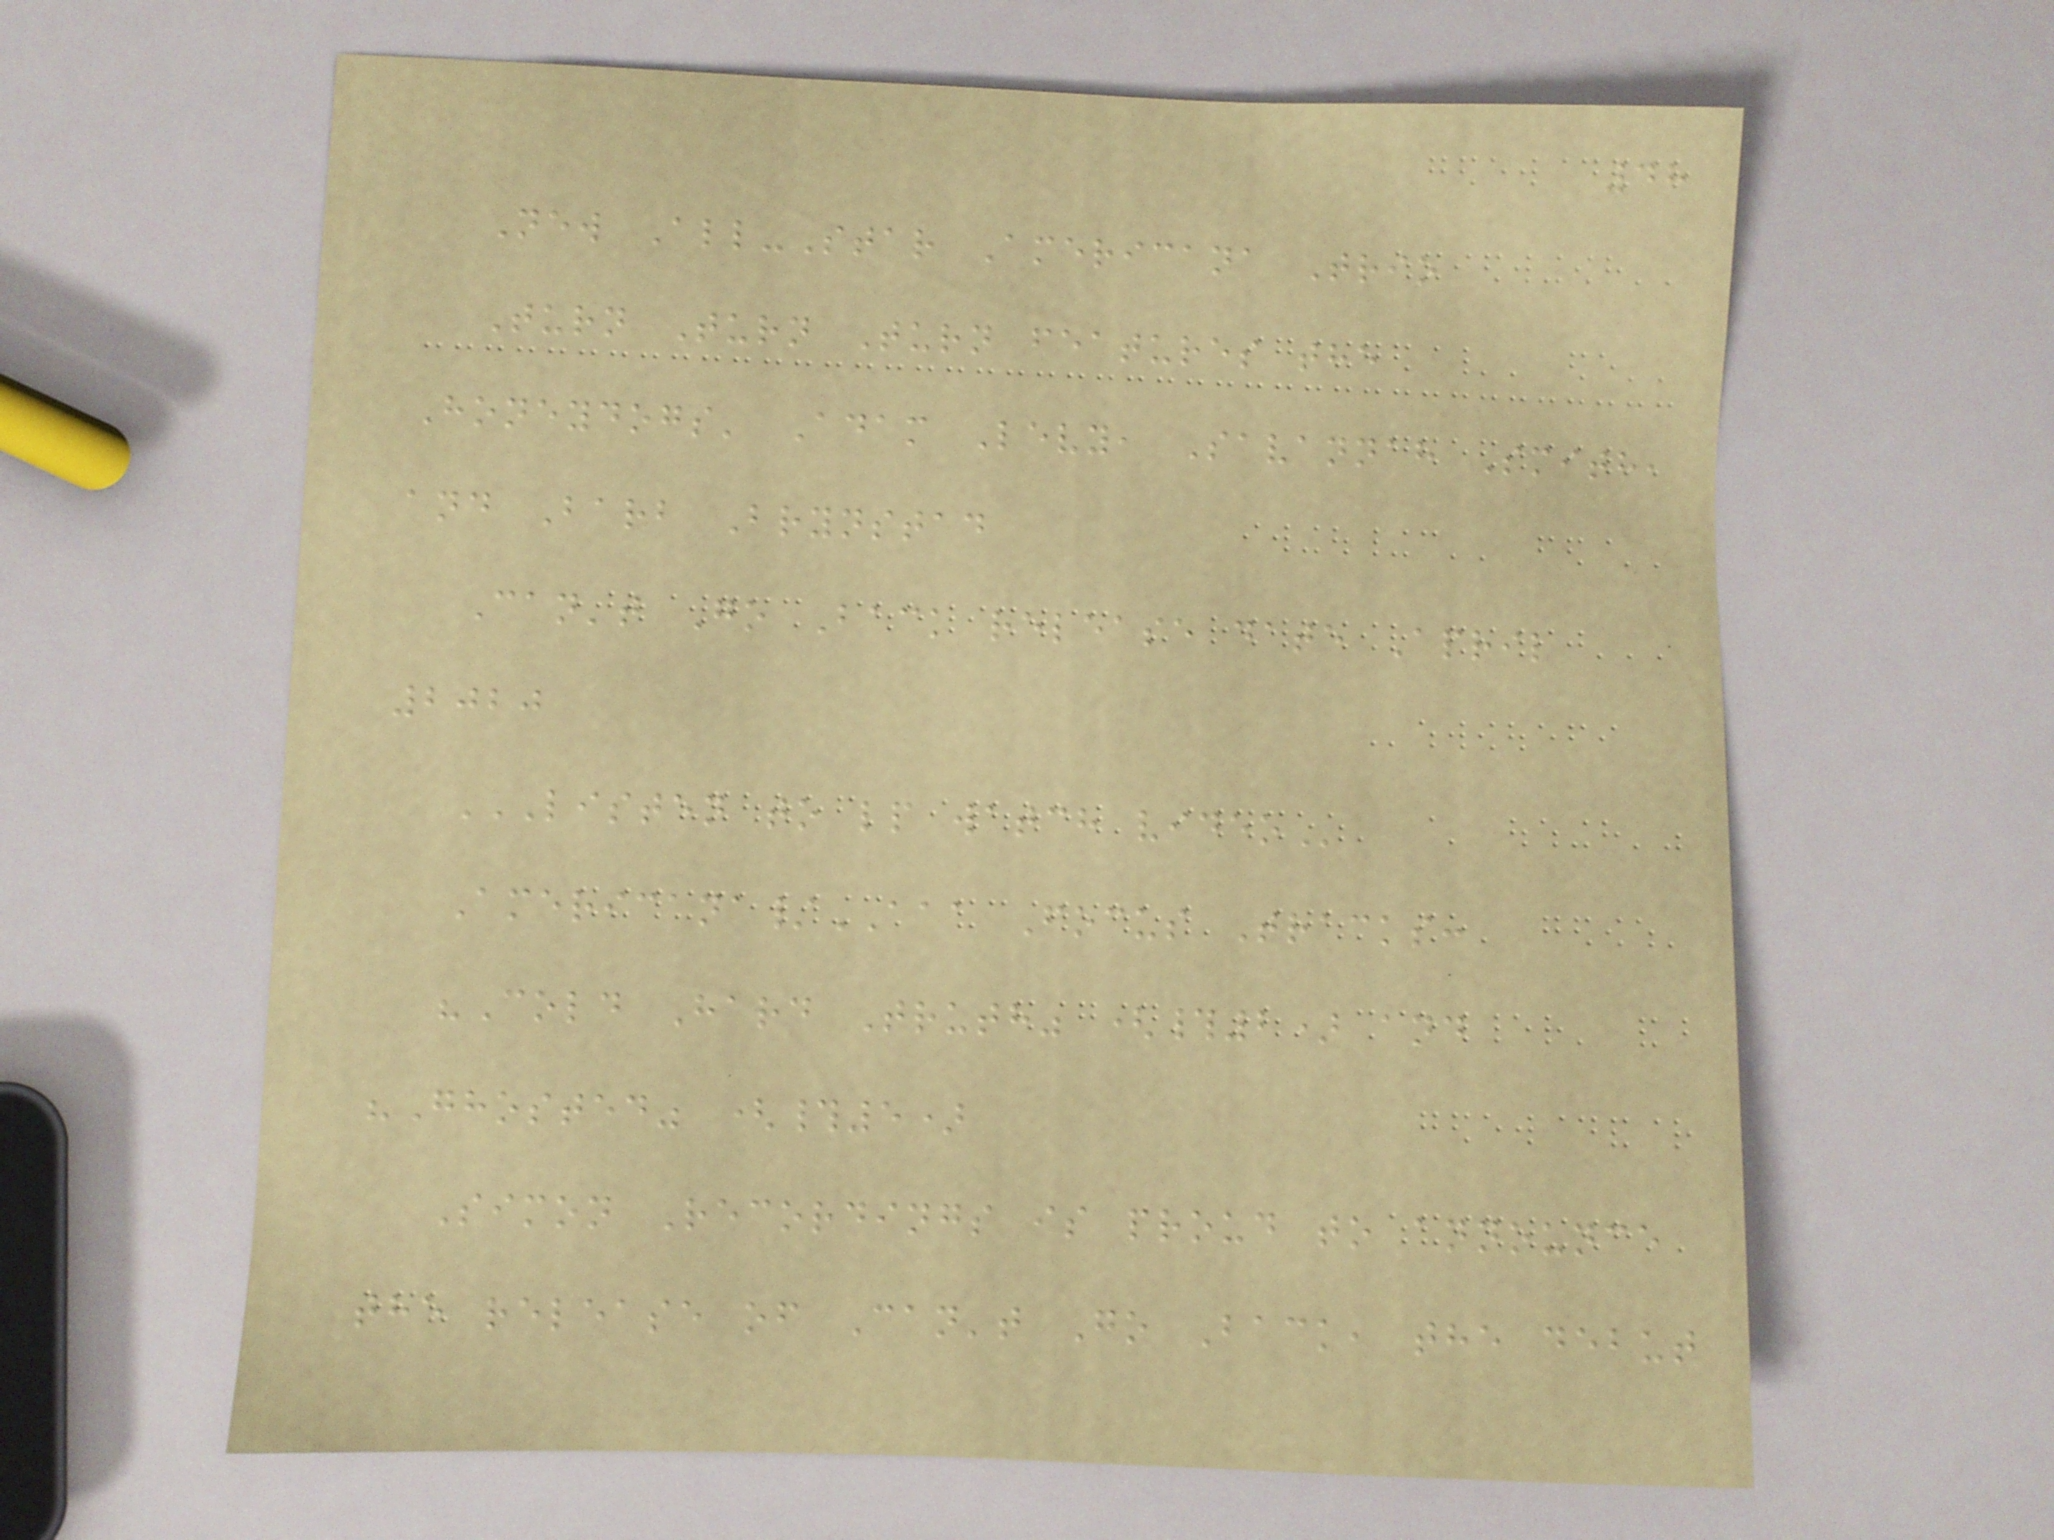48
New All-Star Americana Trio
Turn Turn Turn features the
Honeydogs' Adam Levy, Savannah Smith,
and Barb Brynstad
Can't Go Back release date April
2020
LISTEN TO LP WATCH VIDEO
Americana/AAA Focus Tracks:
"Cold Hard Truth" (#2) and
"Ghosted" (#5)
Simon Recordings is proud to announce
the release of Can't Go Back, the debut
